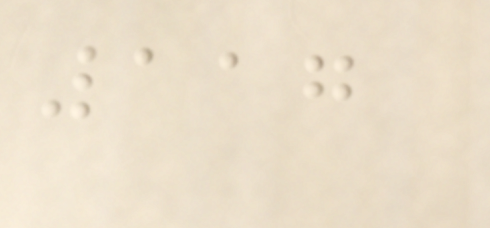117
